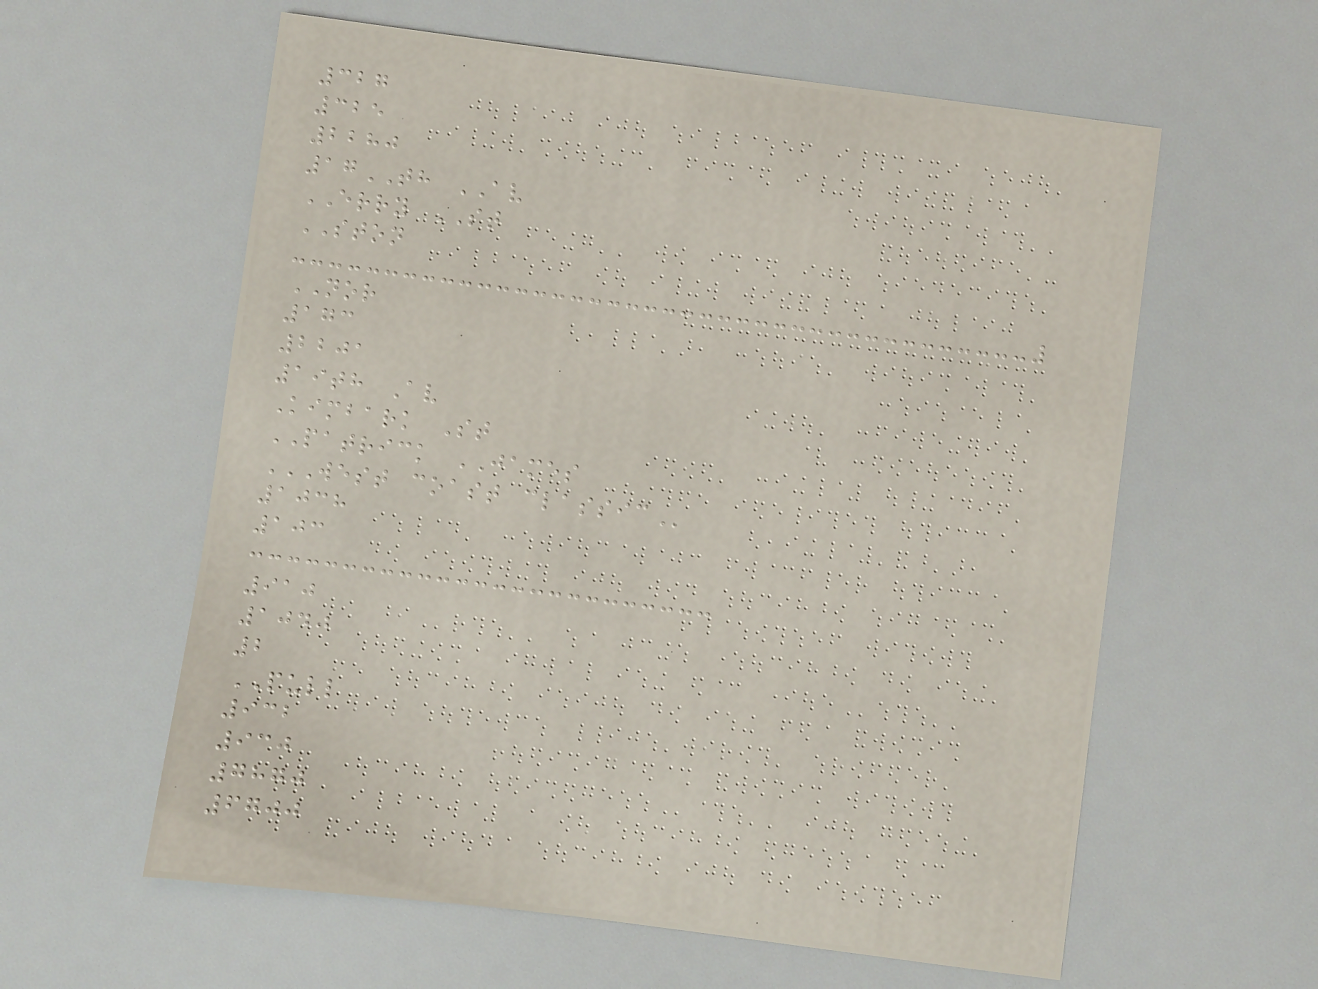327
325
2280
17TH AV
ERRY ST
STON
NOR
173
2201
19th Av
Kimbark St
PATRICK JAMES
WEST COAST CLASSIC
1038
103
910
1040
2
PULL
932
930
7870
6700
